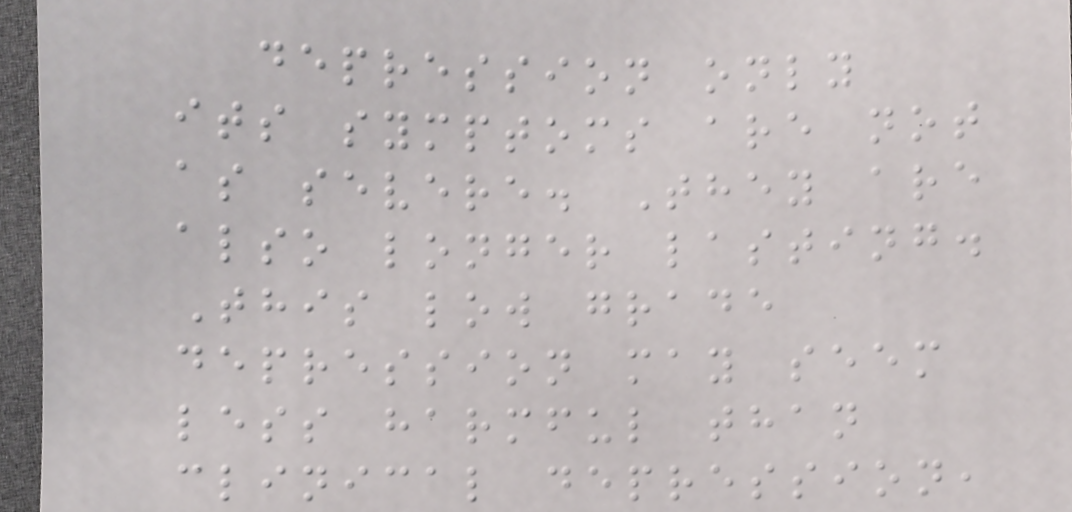depression only
its symptoms are not
as severe. They are
also longer lasting.
This low grade
depression may seem
less harmful than
clinical depression,
